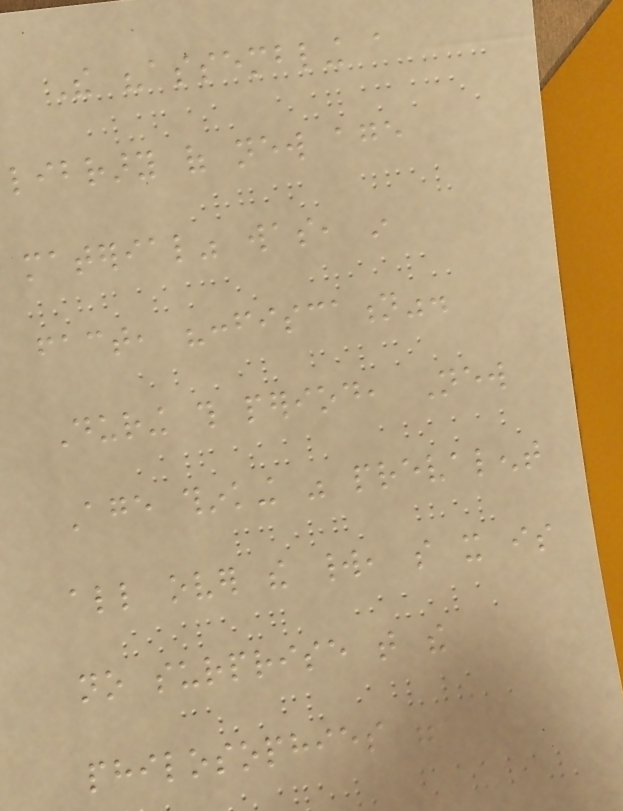The "assembling a
library of new age
material" was, in
fact, "confiscation".
During this period, New
Age thinking was prevalent
all over the world, so it is
no surprise that the
philosophies were
